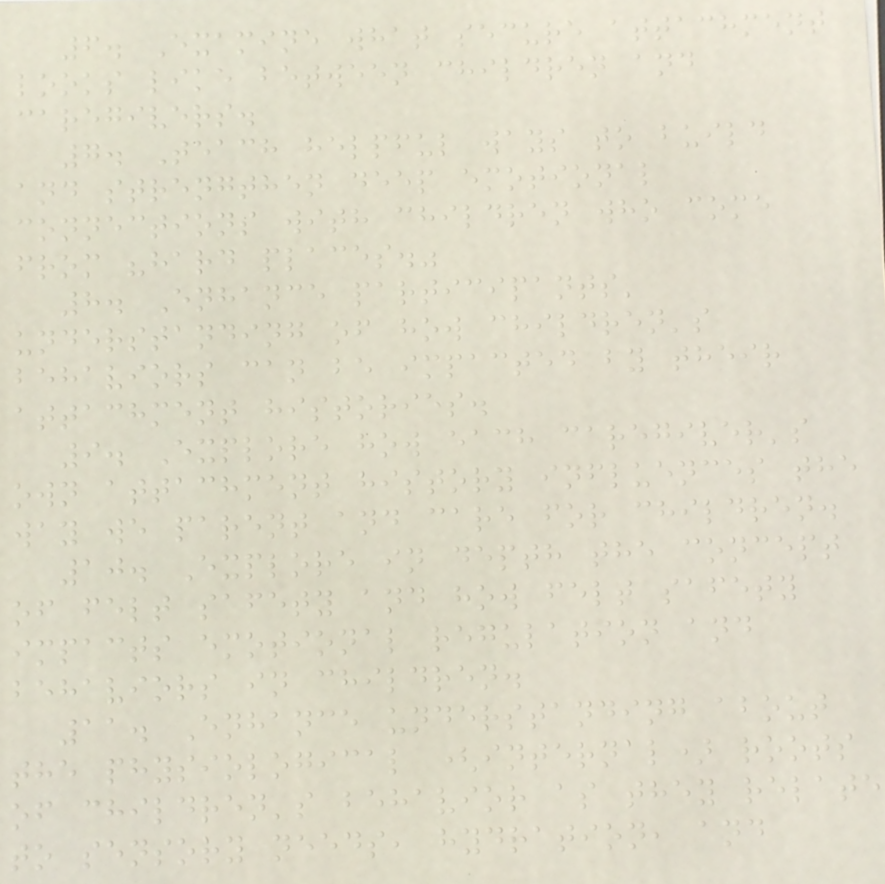6. Examine what secure attachment
looks like between children and
caregivers.
7. Teach helpful ways to build
and strengthen deep emotional
connections with children who come
from "hard places."
8. Enhance participants'
understanding of how children's
behaviors can be impacted by their
attachment histories.
9. Explore how each caregiver's
own attachment history influences the
way we parent and care for children.
10. Explore in depth the concept
of felt safety and how felt safety
impacts emotional regulation and
behaviors in children.
11. Enhance understanding about
the physiological (internal) roots
of children's behavior as they relate
to sensory needs, hydration, and
